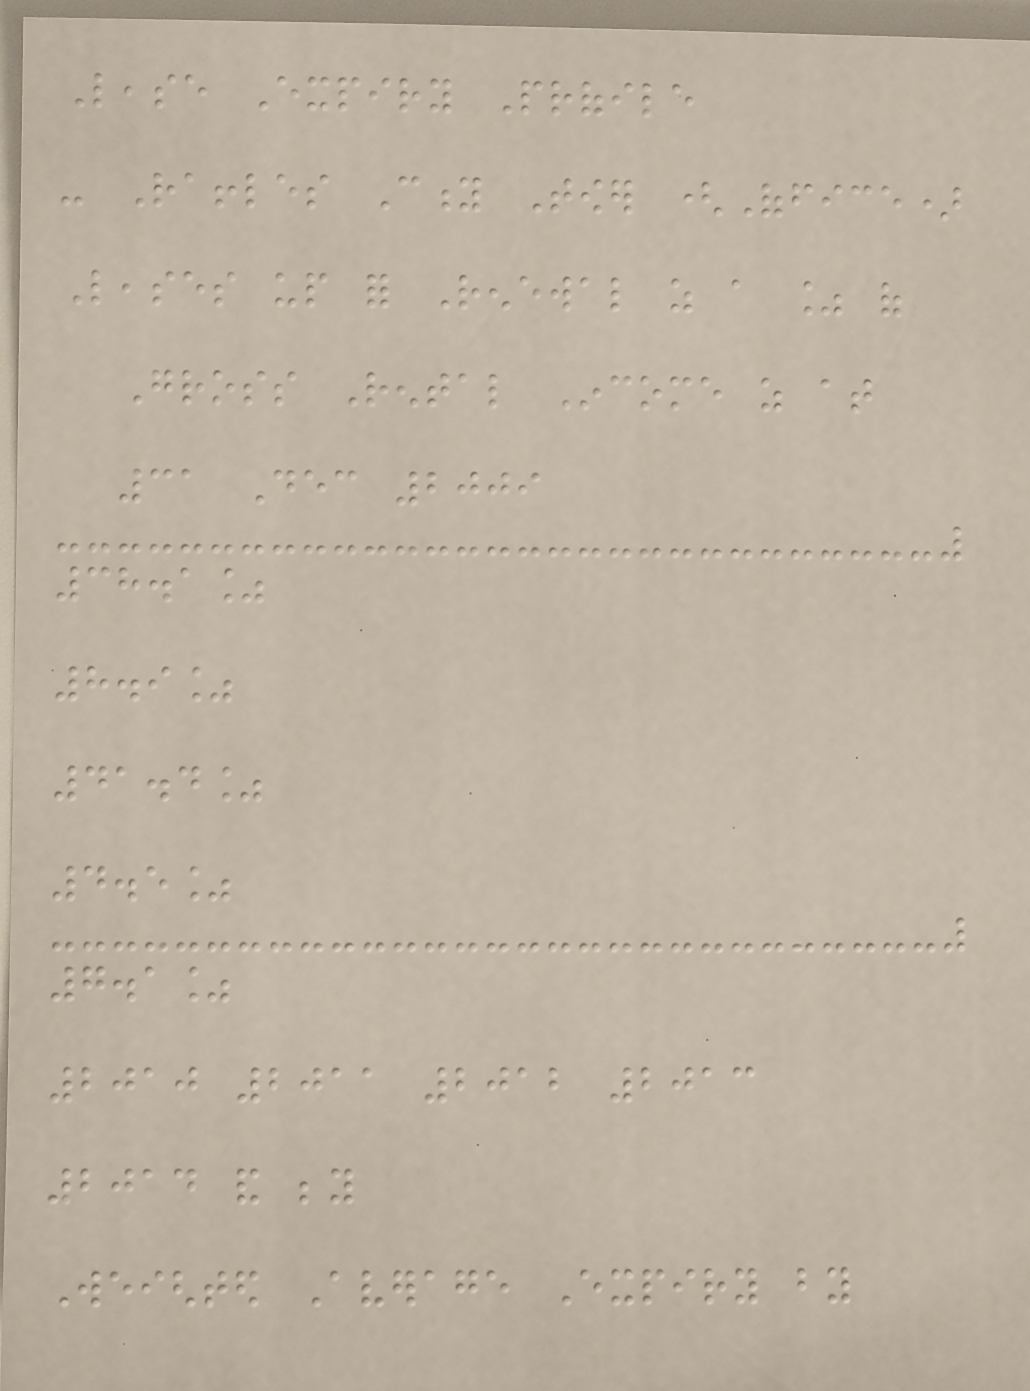Lease Expiry Profile
- Raffles City Tower (Office)
Leases up for Renewal as a % of
Gross Rental Income as at
31 Dec 2009
38.1%
8.9%
41.4%
4.5%
7.1%
2010 2011 2012 2013
2014 and beyond
Weighted Average Expiry by
